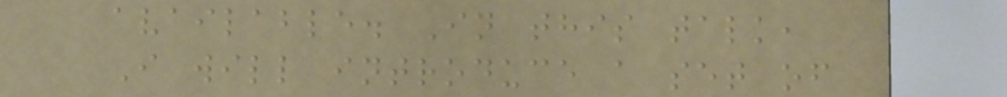available. In this talk,
I will introduce a set of
